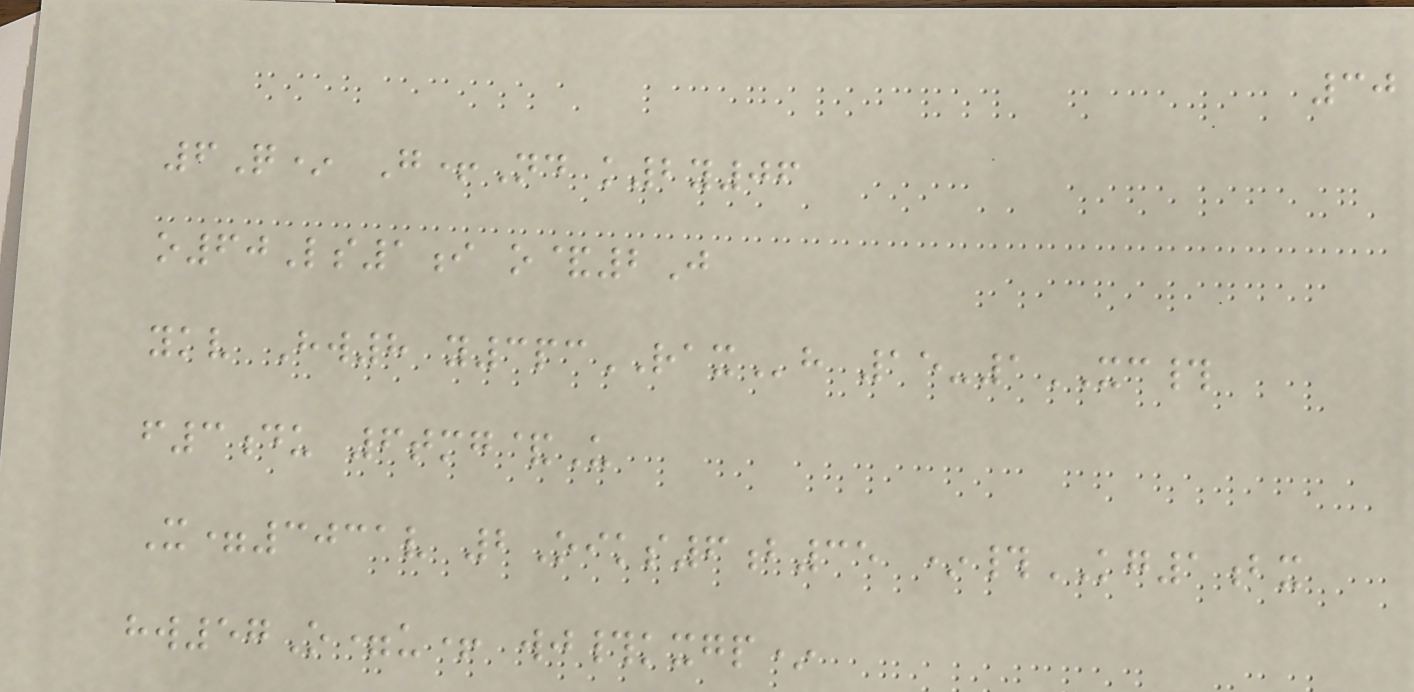30
6Q* G+Nd k2y06
o60Ls1i o&2J
ykv Hw8 y3pcRAXh 15-1XC#
f3du 6tmg&U
X=3031v 2Oiks6b35 *#KG1bx
hw57O=u+ wj#kxgp*
